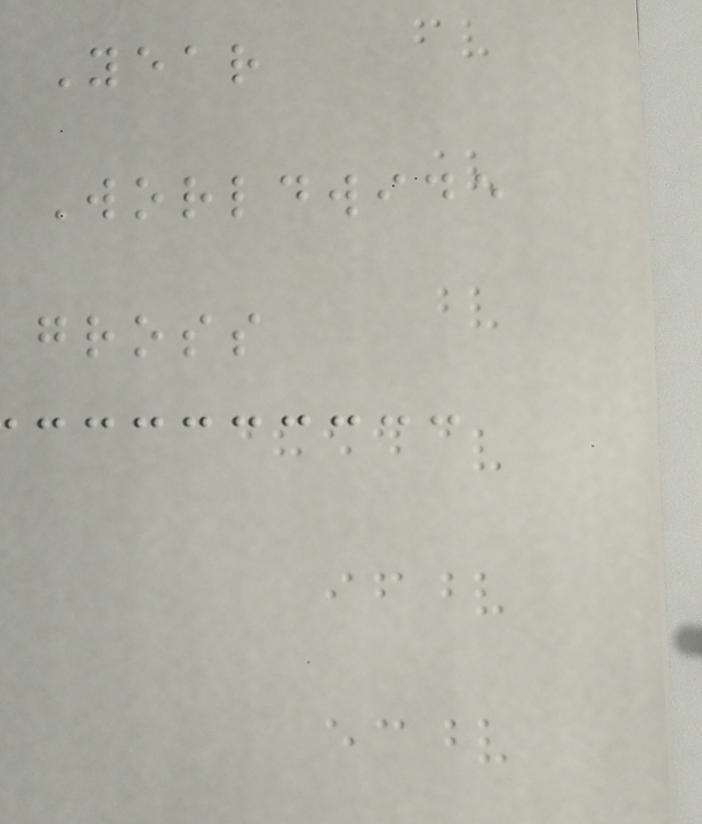Year
Worldwide
gross
